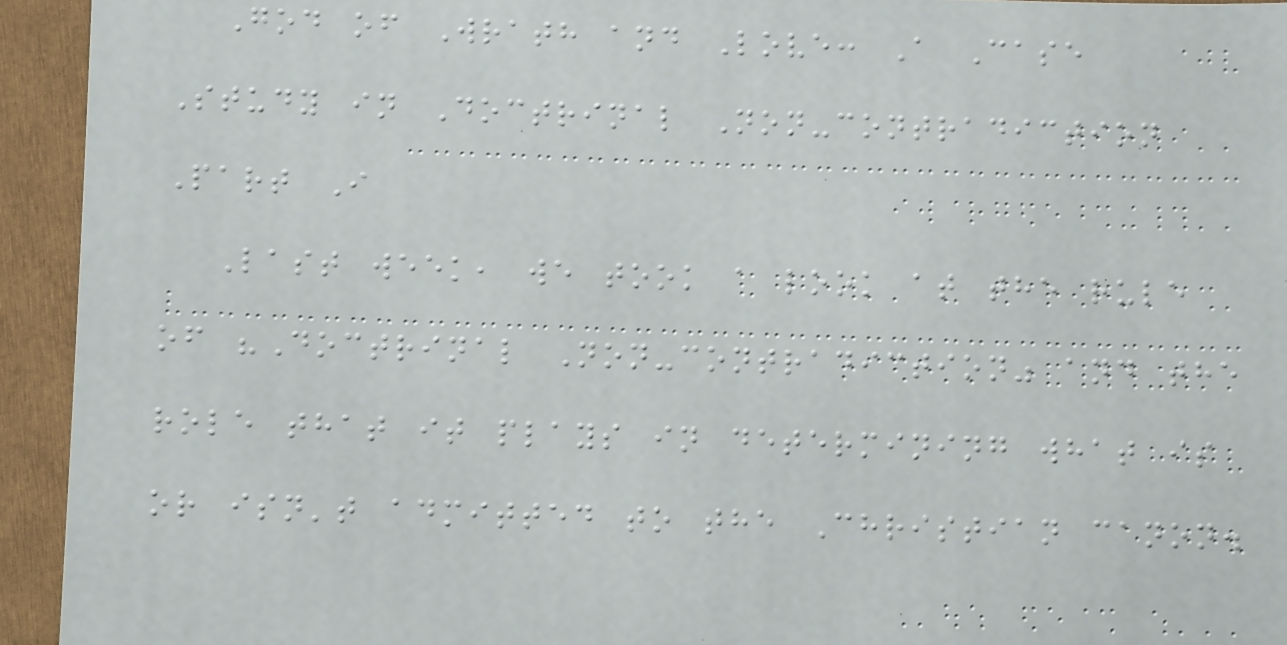God of Wrath and Love: A Case
Study in Doctrinal Non-contradiction
Part I
Last week, we took a look at the rule
of "Doctrinal Non-contradiction" and the
role that it plays in determining what is
or isn't admitted to the Christian canon.
